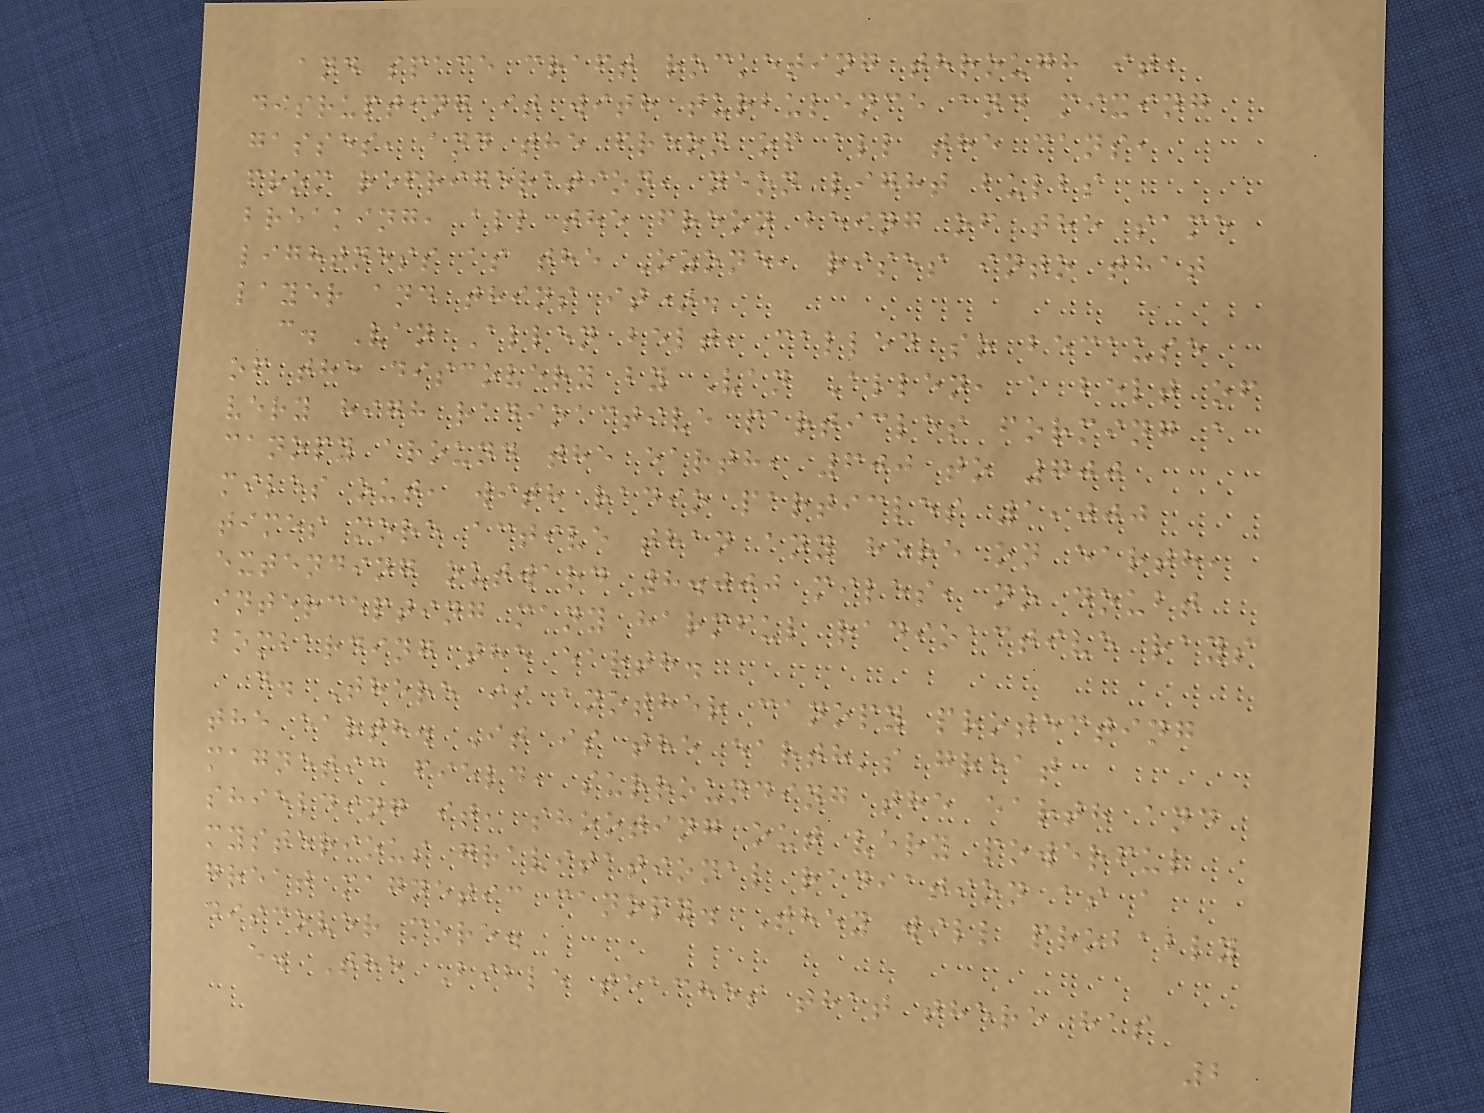and space craft rocketing through it,
disrupting it with turbulence and mixing
gasses, and the freon of all the cans,
from refrigeration, neon light bulbs
breaking, all the freon being of the same
lightness as the Ozone, rises into that
layer and thins it).
c. Van Allen belt, called so because
of the discovery by Van Allen, a belt of
very high radioactive particles forming a
canopy around the earth, 600 to 700
miles out, with radio particles 1,000
times more active than any here on earth,
extending outward 8.000 miles, no doubt
intercepting many harmful radioactive rays
bombarding the earth.
d. There is another canopy protecting
the earth. It is the earth's great
magnetic field, surrounding the earth and
shielding it, shooting out very powerful
mysterious gravitational radiation as a
great magnetic canopy. They will probably
discover more.
e. The Bible teaches that there has
2
